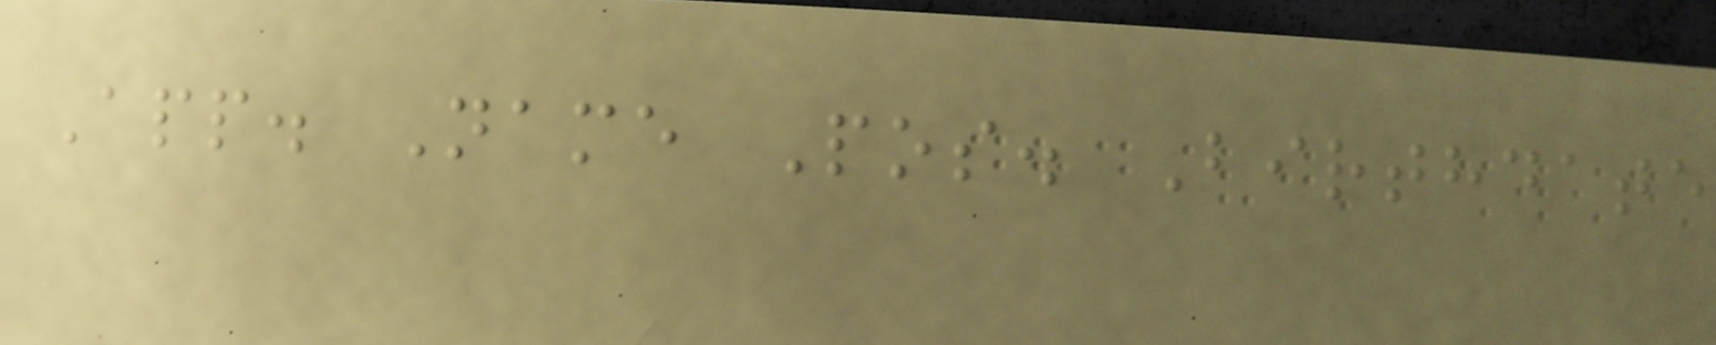App. Name Pos. Birthdate
